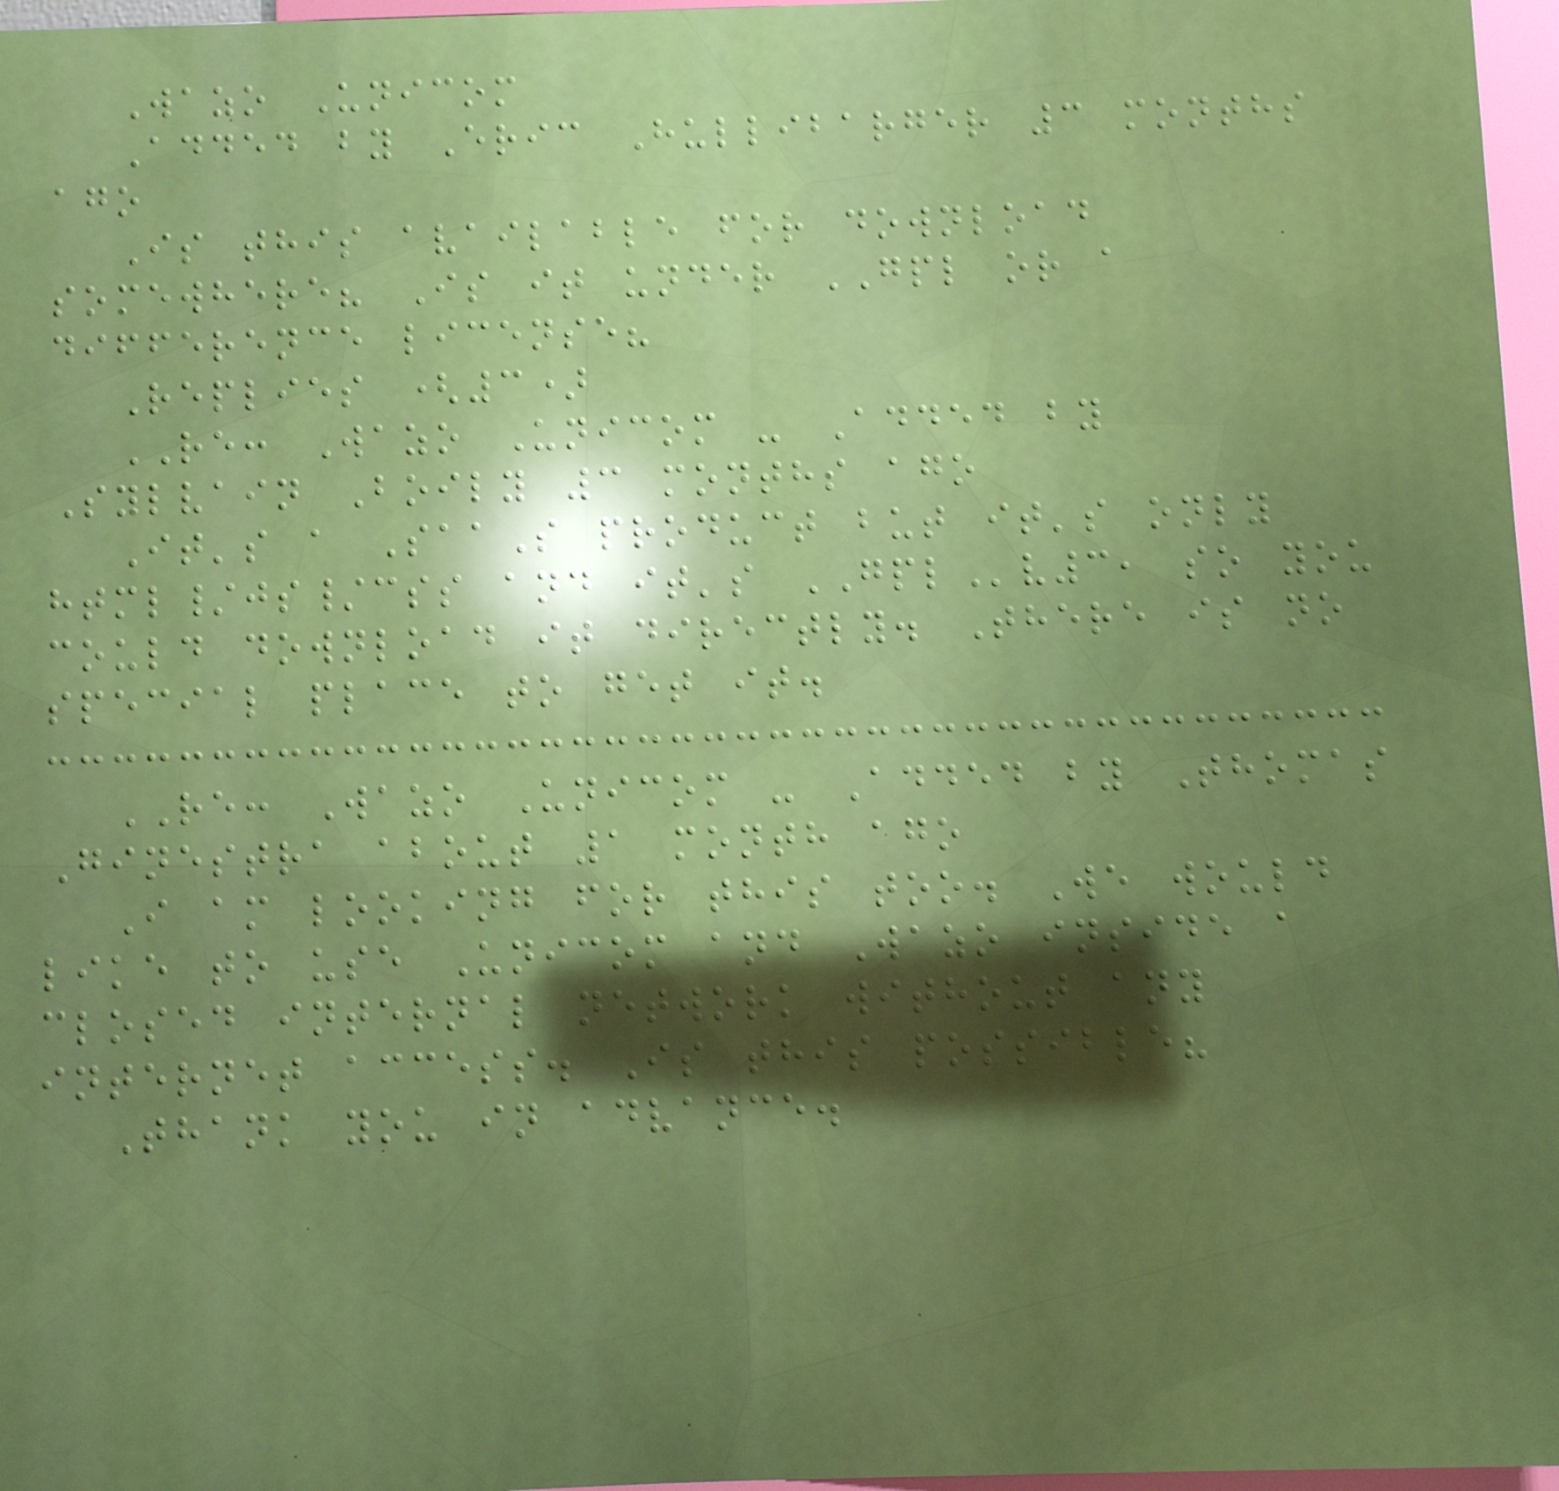Wazo Unicom
Added by Eric Hullibarger 3 months
ago
Is this available for download
somewhere? Is it under GPL or a
difference license?
Replies (3)
RE: Wazo Unicom - Added by
Sylvain Boily 3 months ago
It's a SaaS product but it's only
html/js/css and it's GPLv3, so you
could download it directly. There is no
special place to get it.
RE: Wazo Unicom - Added by Thomas
Ginestra about 1 month ago
I am looking for this too. We would
like to use Unicom and Wazo inside a
closed internal network without any
internet access. Is this possible?
Thank you in advance.
